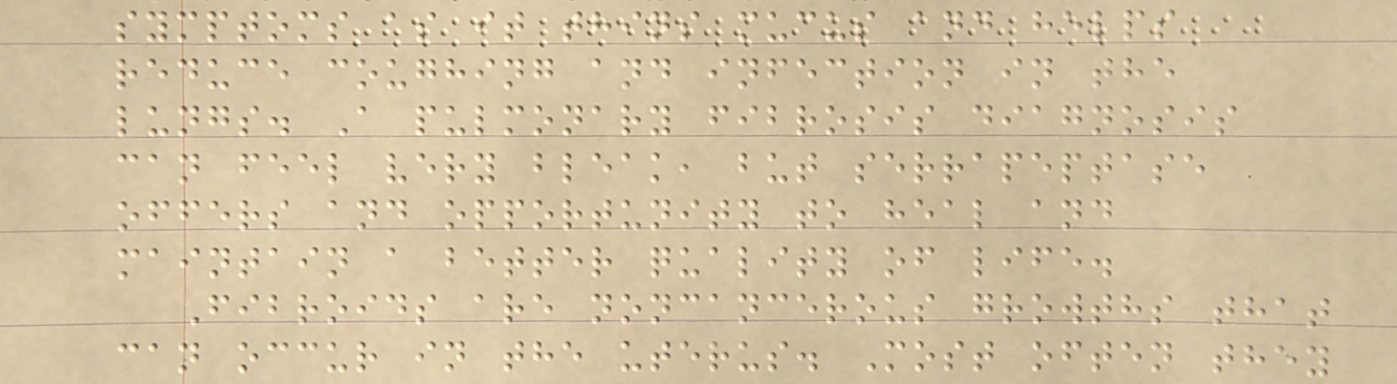symptoms as it thins mucus and helps
reduce coughing and infection in the
lungs. A pulmonary fibrosis diagnosis
can feel very bleak, but serrapeptase
offers and opportunity to heal and
maintain a better quality of life.
Fibroids are noncancerous growths that
can occur in the uterus. Most often they
